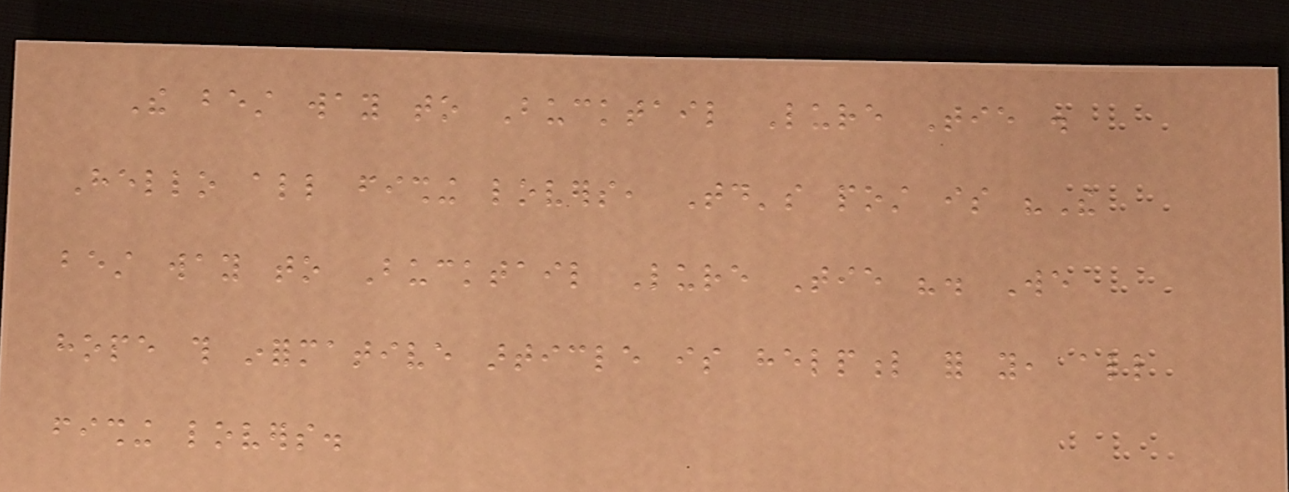The best way to Bucktail Lure Tie .
Hello all fishing lovers, Today's post is "The
best way to Bucktail Lure Tie ". We
hope this informative article is helpful for you, all
fishing lovers.
